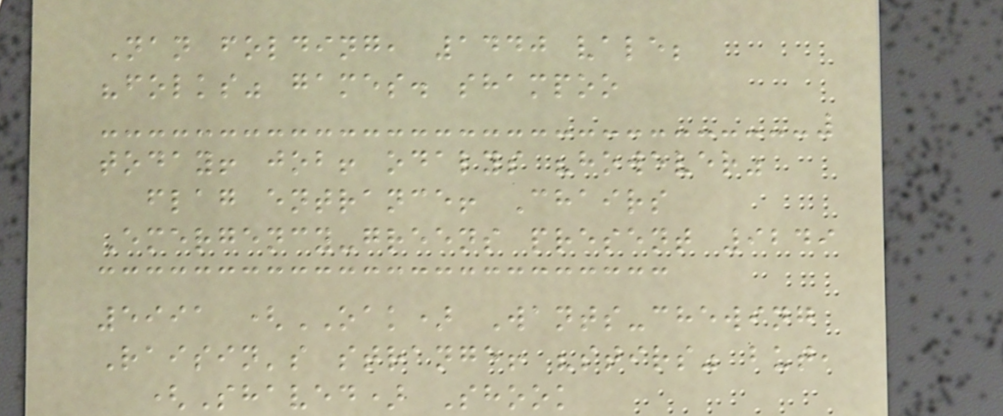Nan folding, 1440 vale;
"folks" games. shampoo
today! job! odalys "however"
flag entrance! Chairs
Emergency-greens present 9249
5991 (OAK) Wants-chewing
Raisin's strange! "stirs" but,
(Shaved) Shook
